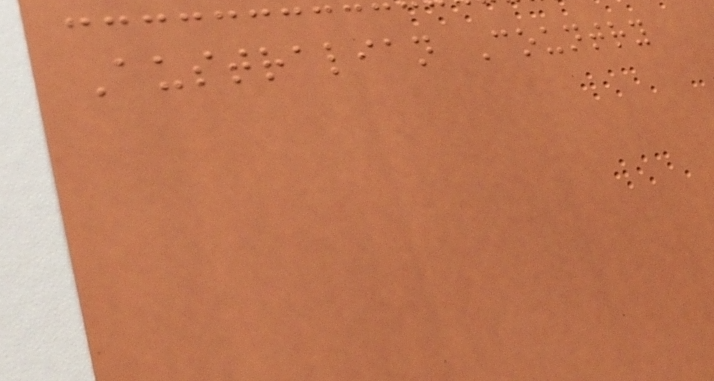Australian Country
